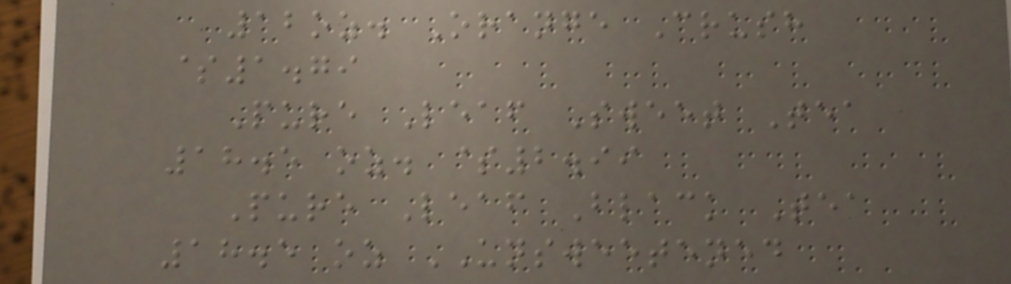12oz. Orange Crush
$1.79
Pure Leaf Sweet Tea
18.5 oz. $2.99
Pure Leaf Black Tea
18.5 oz UNSWEETENED
